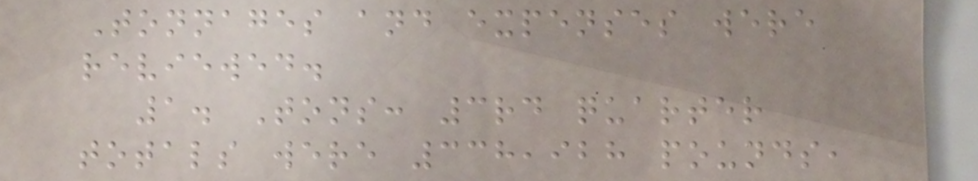Tonnages and expenses were
reviewed.
1. Tons: 3rd quarter
totals were 338,928 pounds,
